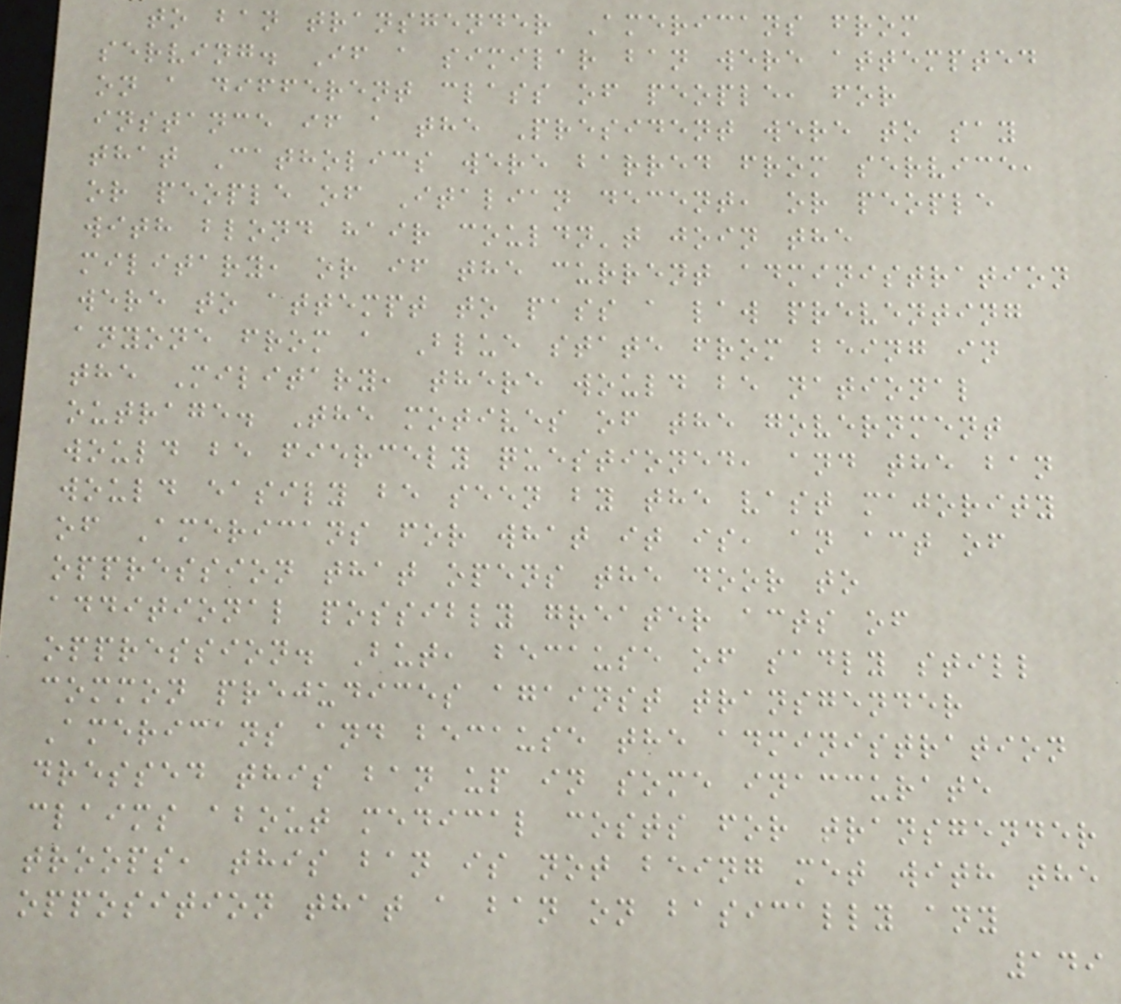to ban transgender Americans from
serving. If a similar ban were attempted
on a different class of people, for
instance if a the President were to say
that Catholics were barred from service,
or people of Italian decent, or people
with blond hair couldn't join the
military, or if the current administration
were to attempt to pass a law preventing
anyone from a Blue state from being in
the Military, there would be national
outrage. The motives of the government
would be fiercely questioned, and the ban
would easily be seen by the vast majority
of Americans for what it is, an act of
oppression that opens the door to
additional possibly greater acts of
oppression. But, because of sadly still
common prejudices against transgender
Americans and because the administration
dressed this ban up in some inaccurate
claims about medical costs for transgender
troops, this ban is not being met with the
opposition that a ban on basically any
149
